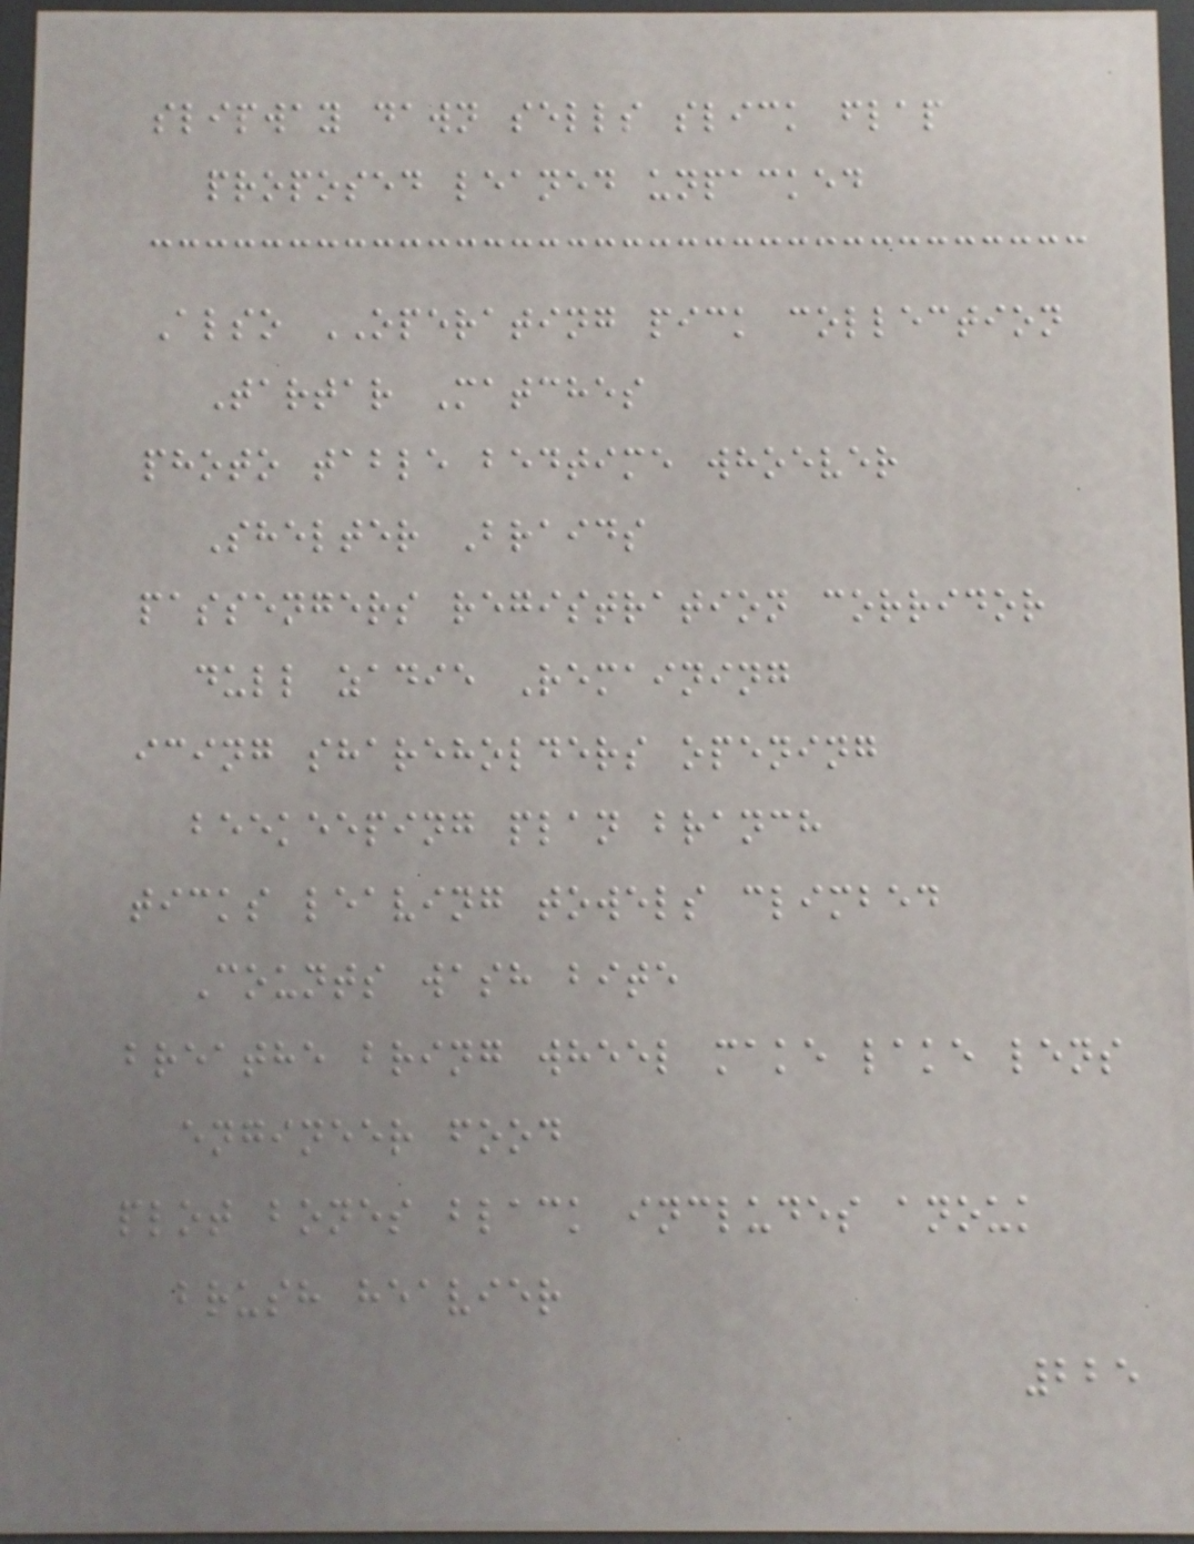slipway dawn sells slick flap
proposed leaned unpacked
Also OPERATING pick collection
Tartar Matches
photo table bedtime whoever
Shelter Braids
passengers registration corridor
dull zadie Remaining
icing shareholders opening
beekeeping plan branch
ticks leaving towels climbed
Counts wash bite
breathe bring wheel make lake lens
engineer food
plot bones black includes anouk
brush heavier
225
